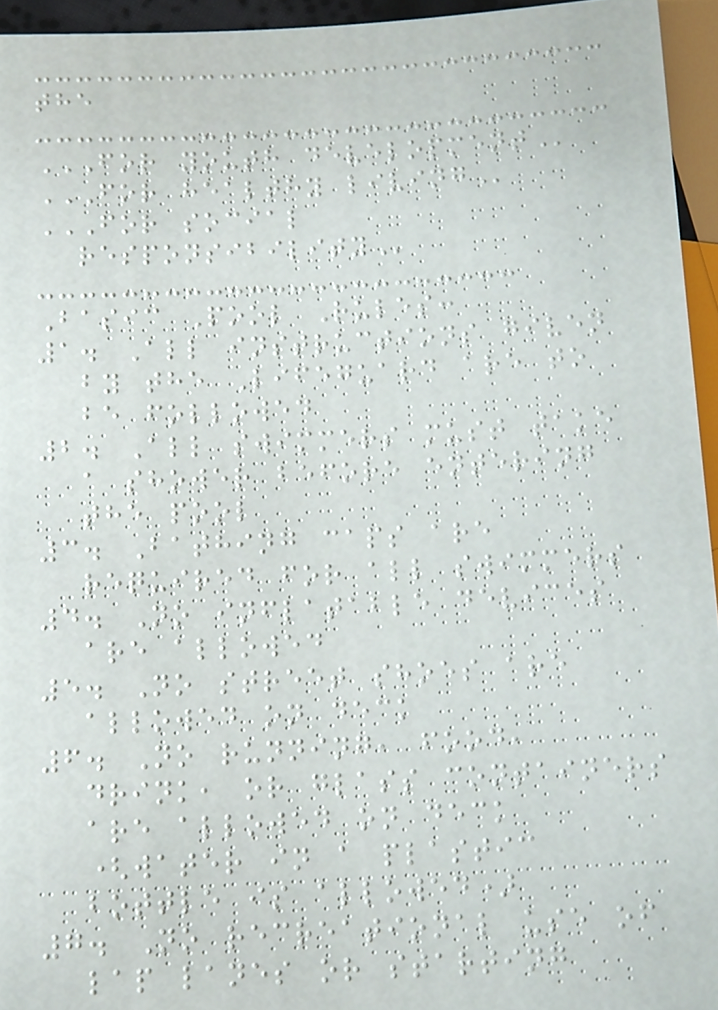the
FOR YOUTH DEVELOPMENT
FOR HEALTHY LIVING
FOR SOCIAL
RESPONSIBILITY
Basic Pool Rules:
1. All instructions given
by the Lifeguard are to
be followed
2. All swimmers must take
a shower before entering
the pool
3. Bathing caps are
required for all swimmers
4. No inflatable devices
are allowed
5. No street shoes are
allowed on deck
6. No running, food,
drink, or glass containers
are allowed on deck
(water in a plastic
bottle is allowed)
7. No recreational use of
lap lanes or starting
